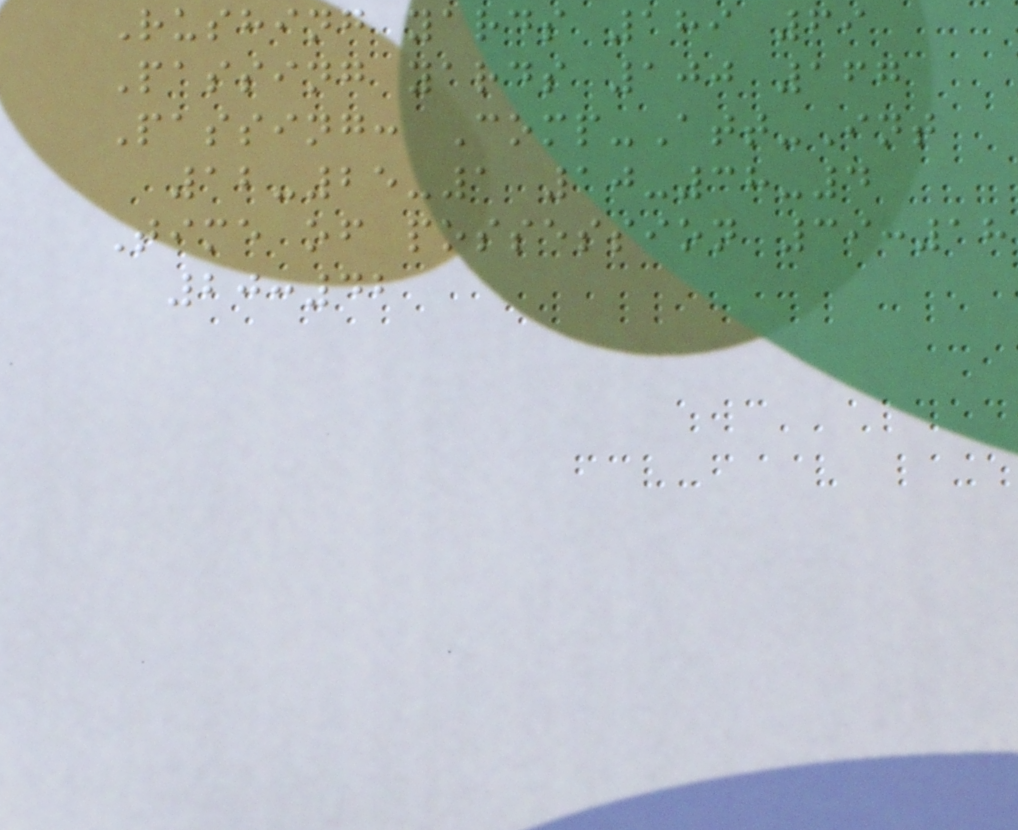Rushing yards 189 69
Passing yards 100 167
Passing: Comp-Att-Int
12-25-1 10-38-4
Time of possession 39:18
20:42
